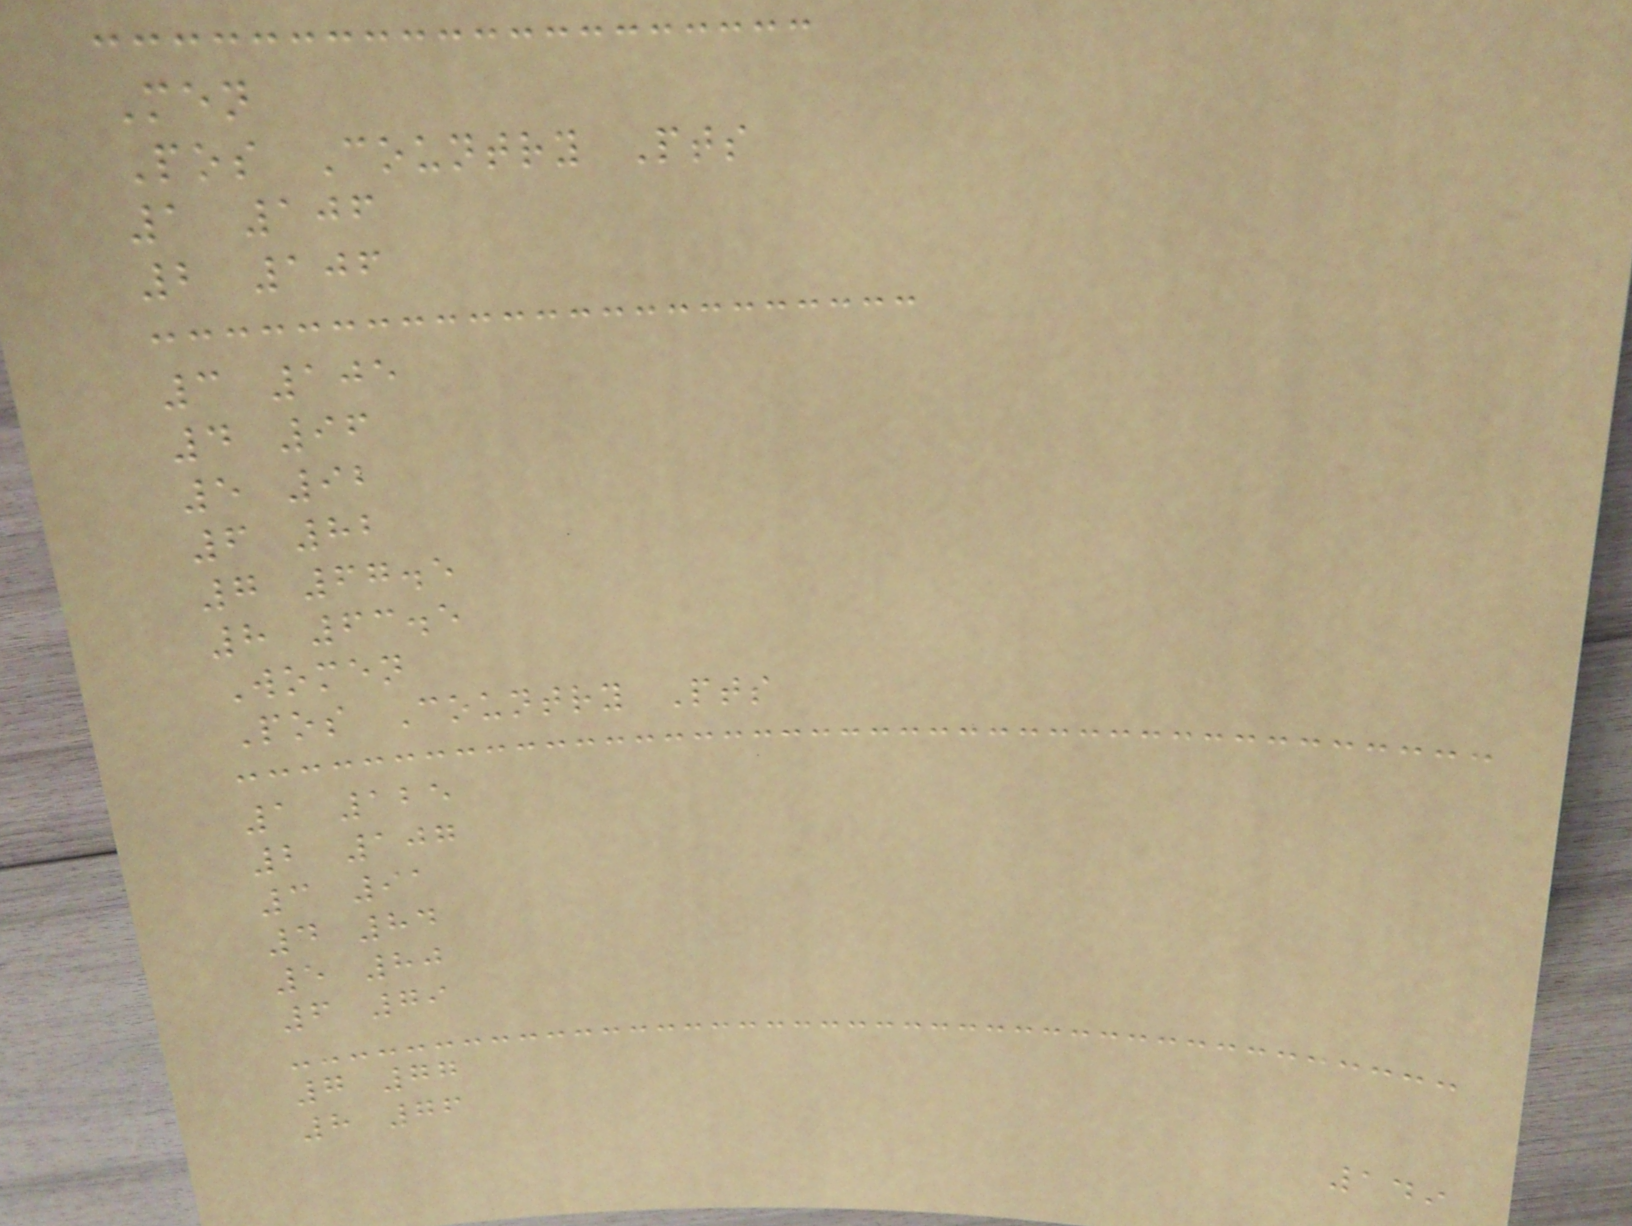Men
Pos Country Pts
1 106
2 106
3 105
4 96
5 92
6 82
7 67.5
8 63.5
Women
Pos Country Pts
1 125
2 107
3 91
4 84
5 80
6 79
7 77
8 76
149
